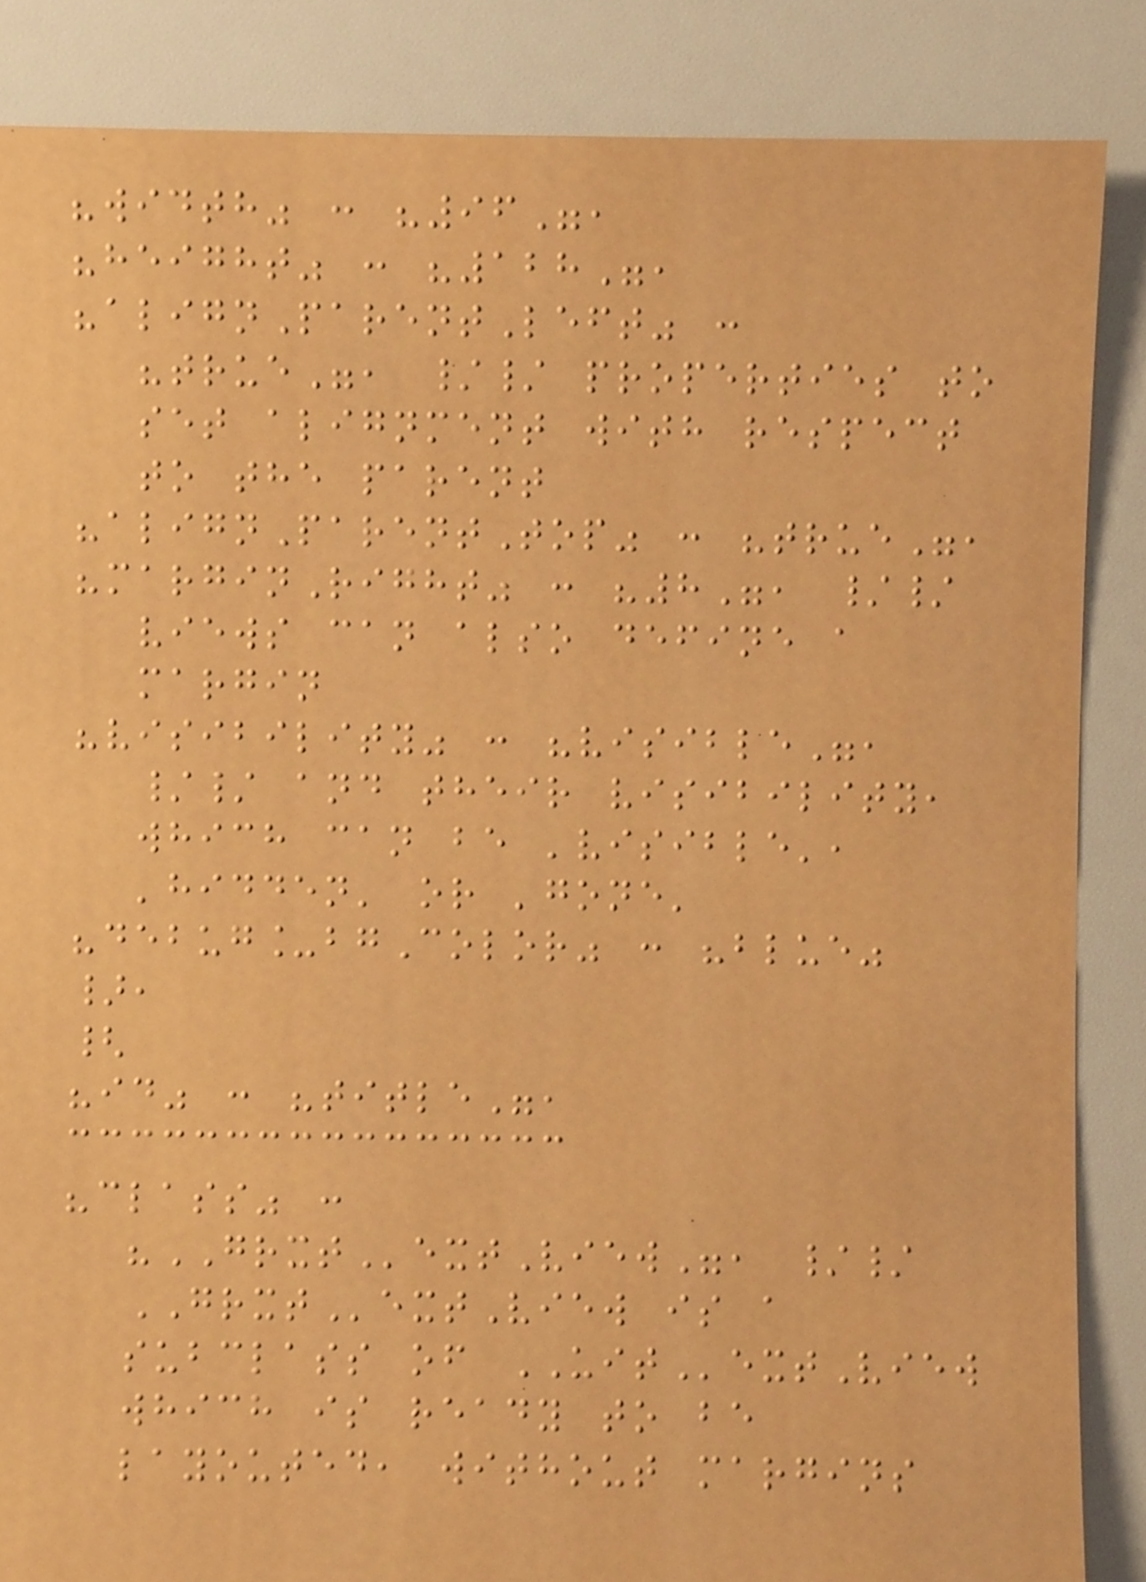"width" : "96",
"height" : "128",
"alignParentLeft" :
"true", // properties to
set alignment with respect
to the parent
"alignParentTop" : "true",
"marginRight" : "8", //
views can also define a
margin
"visibility" : "visible",
// and their visibility,
which can be 'visible',
'hidden' or 'gone'
"debug_bgColor" : "blue"
},
{
"id" : "title",
"class" :
"GRXTextView", //
GRXTextView is a
subclass of UITextView
which is ready to be
layouted, without margins
